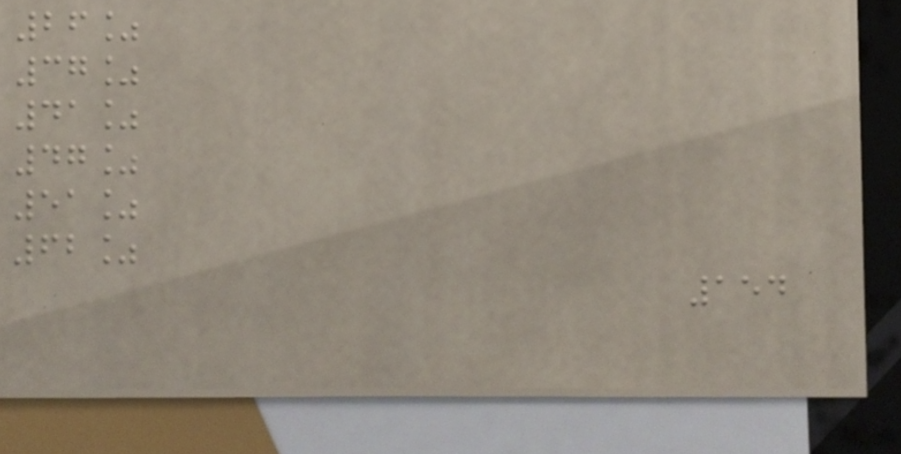26%
37%
41%
47%
51%
62%
154
